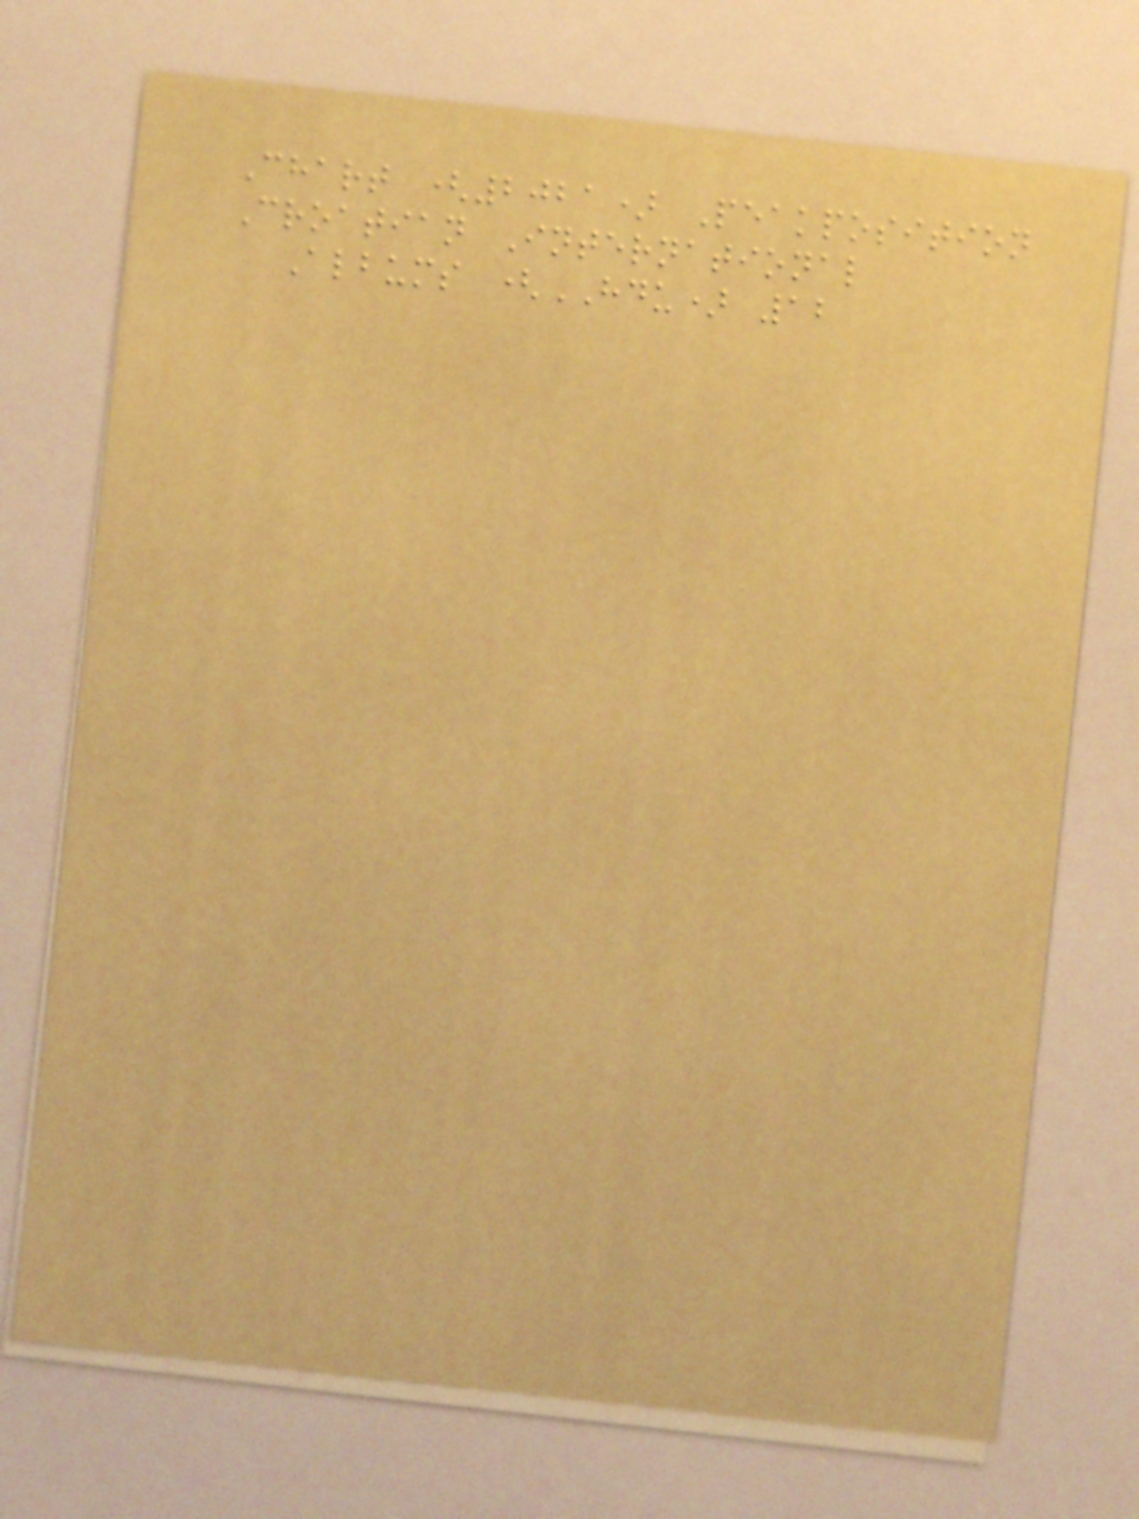Chart (2021) Peakposition
Croatian International
Albums (HDU) 12
